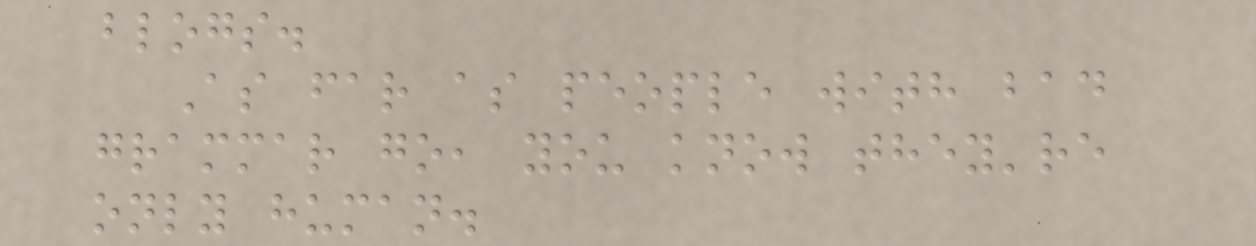blogs.
As far as people with bad
grammar go, you know they're
only human.
